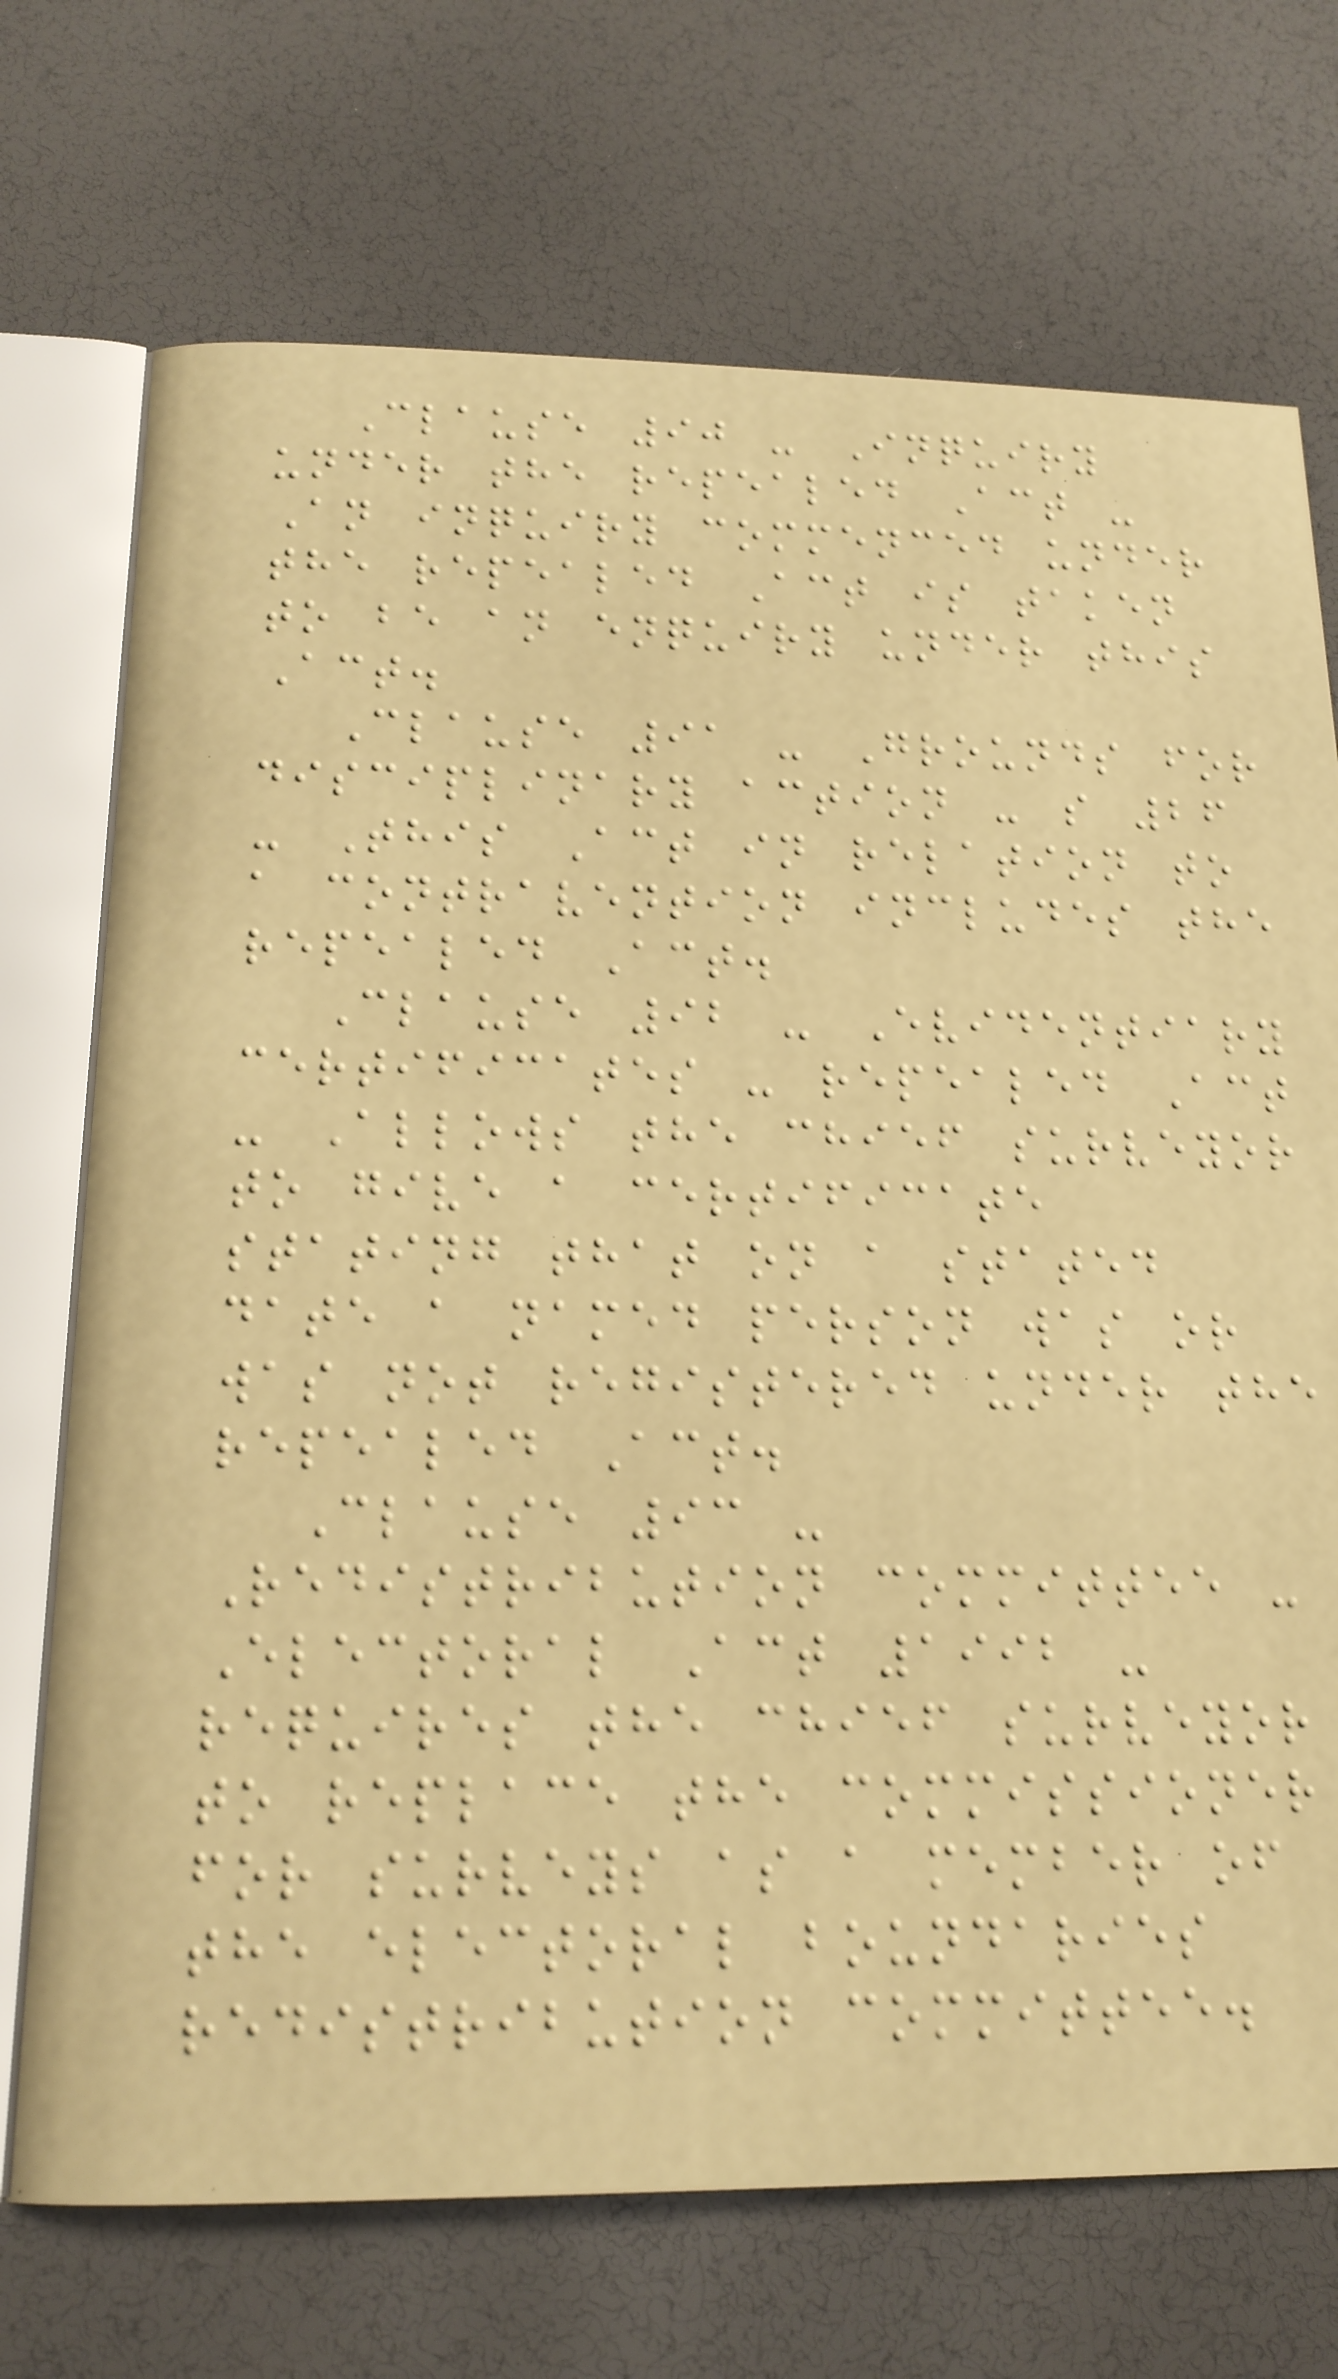Clause 90 - Inquiry
under the repealed Act -
An inquiry commenced under
the repealed Act is taken
to be an enquiry under this
Act.
Clause 91 - Grounds for
disciplinary action - s 26
- This Act in relation to
a contravention includes the
repealed Act.
Clause 92 - Evidentiary
certificates - repealed Act
- Allows the chief surveyor
to give a certificate
stating that on a stated
date a named person was or
was not registered under the
repealed Act.
Clause 93 -
Redistribution committee -
Electoral Act 1992 -
requires the chief surveyor
to replace the commissioner
for surveys as a member of
the electoral boundaries
redistribution committee.
